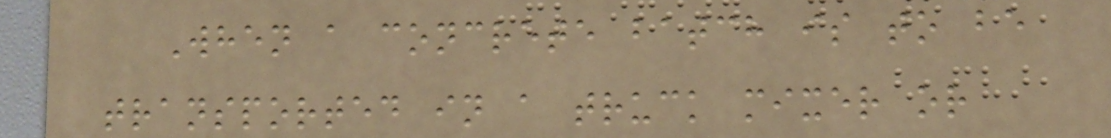When a concrete batch is to be
transported in a truck mixer or
